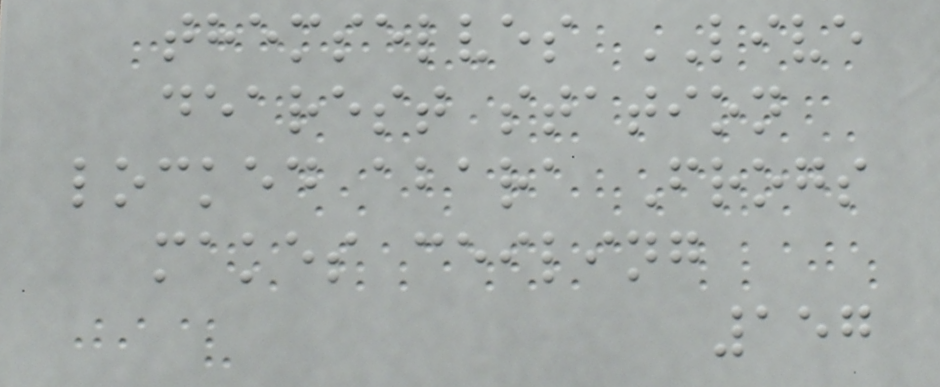themselves LIVE
dearest station
locked abara Frogs
makes ceiling
157
